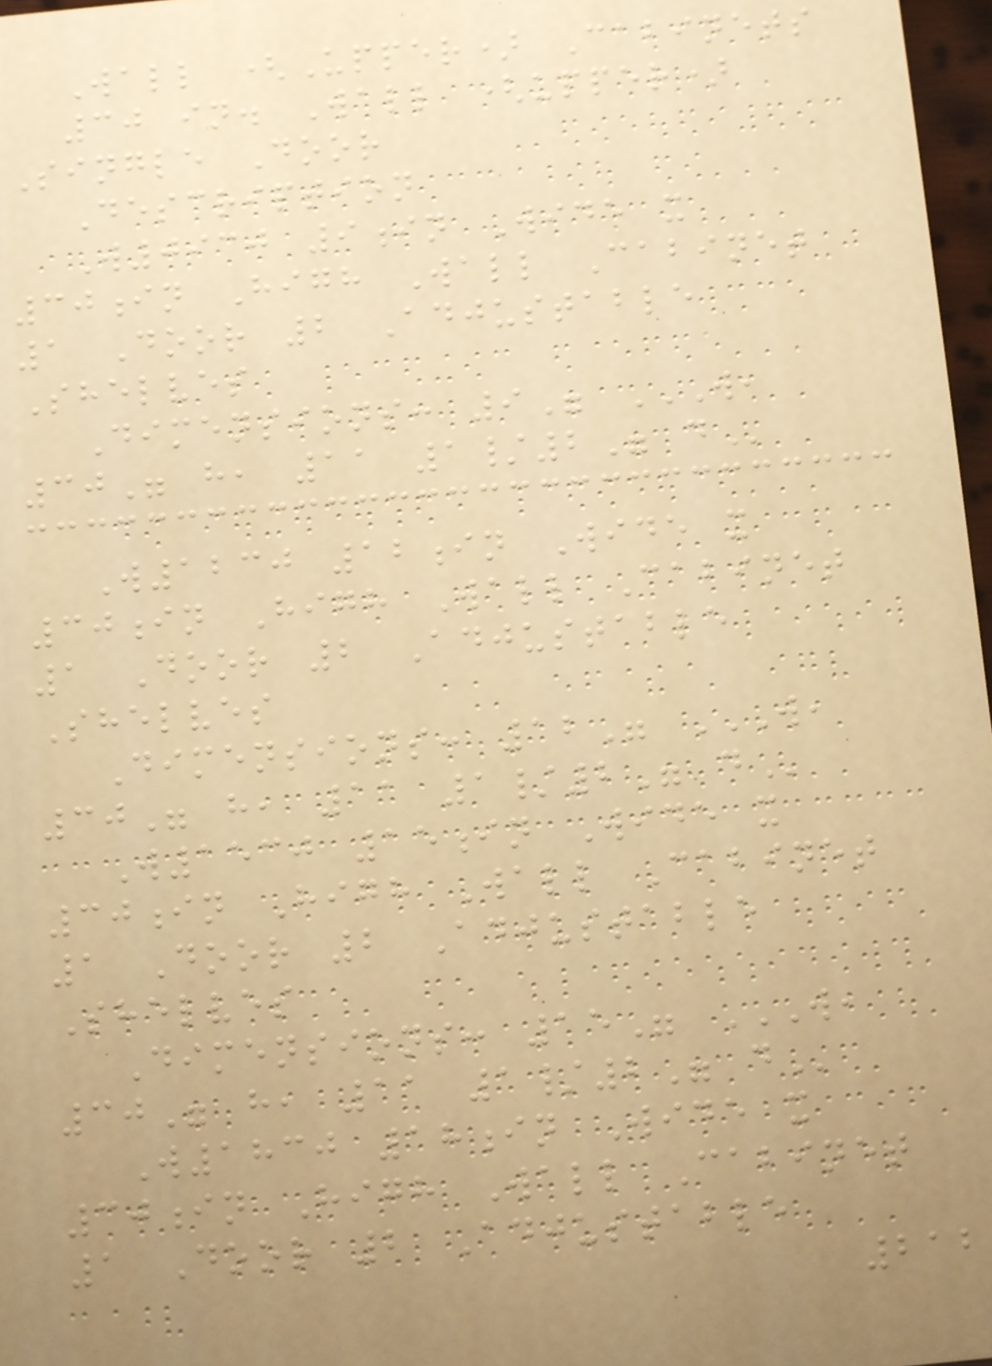Wall (Upper) Cabinets
30 in. Wall (upper)
Single Door
Description
W0930 9in Wide x
30in High Wall Cabinet
1 Door 2 Adjustable
Shelves
Dimensions: 9" W,
30" H, 11 1/2" D
W1230 12in Wide x
30in High Wall Cabinet
1 Door 2 Adjustable
Shelves
Dimensions: 12" W,
30" H, 11 1/2" D
W1530 15in Wide x
30in High Wall Cabinet
1 Door 2 Adjustable
Shelves
Dimensions: 15" W,
30" H, 11 1/2" D
W1830 18in Wide x
30in High Wall Cabinet
1 Door 2 Adjustable
212
